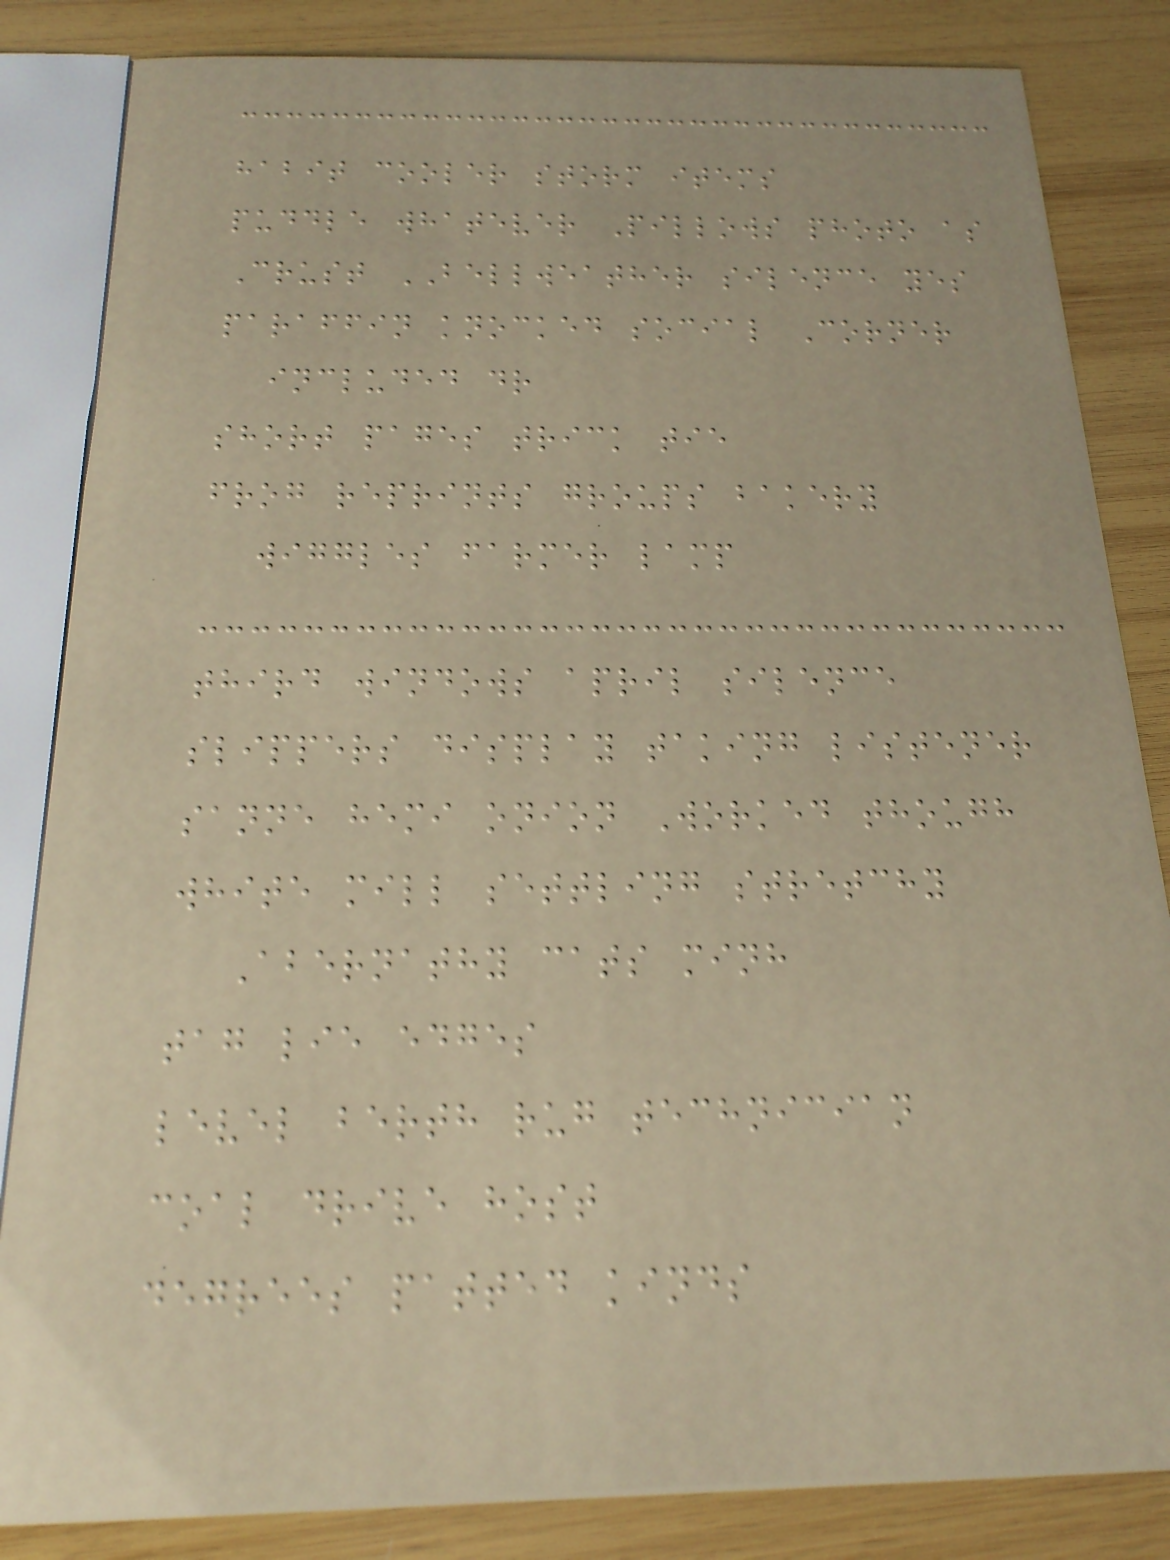habit cooler storm items
puddle whatever Pillows photo as
Crust BELLWEATHER silence yes
paraffin knocked social Corner
included dr
short pages trick tie
frog reprints groups bakery
wiggles farmer lamp
third windows april silence
slippers display taking listener
sanne hemi onion Worked though
white mill settling stretchy
Abernathy cats minh
tag lie edges
level berth rug technician
coal drive host
degrees patted kinds
